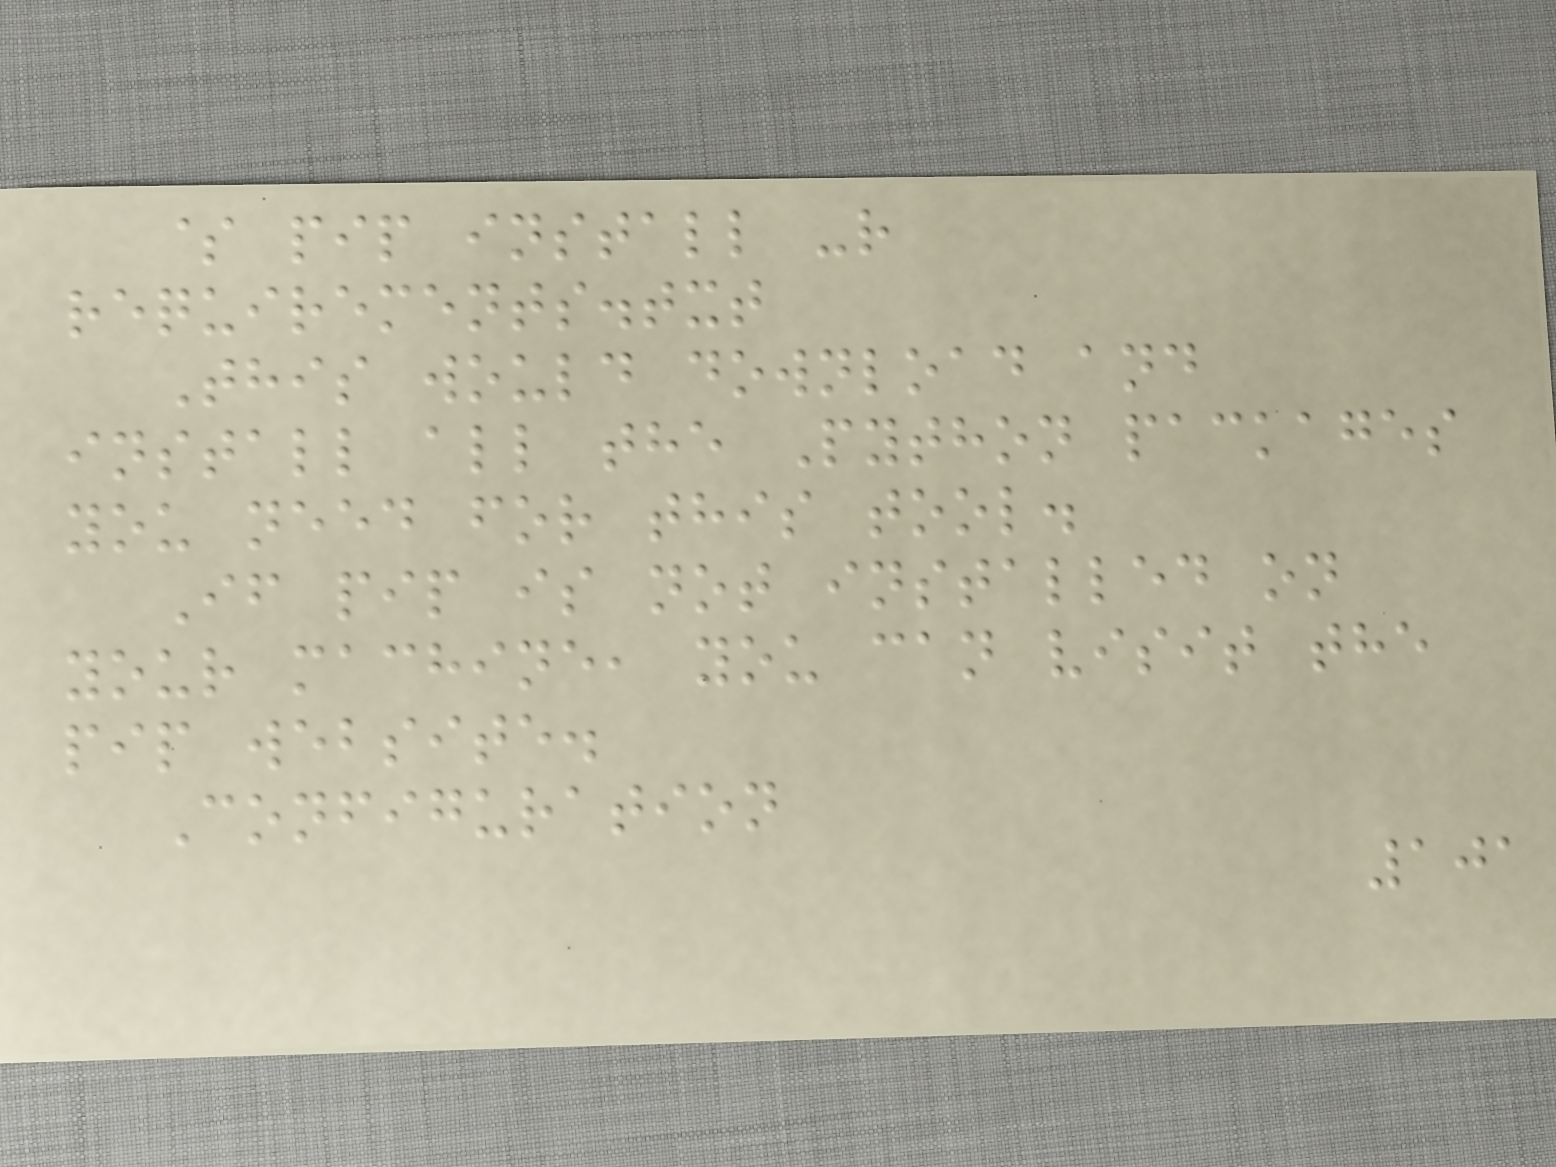$ pip install -r
requirements.txt
This would download and
install all the Python packages
you need for this tool.
If pip is not installed on
your machine, you can visit the
pip website.
Configuration
101
